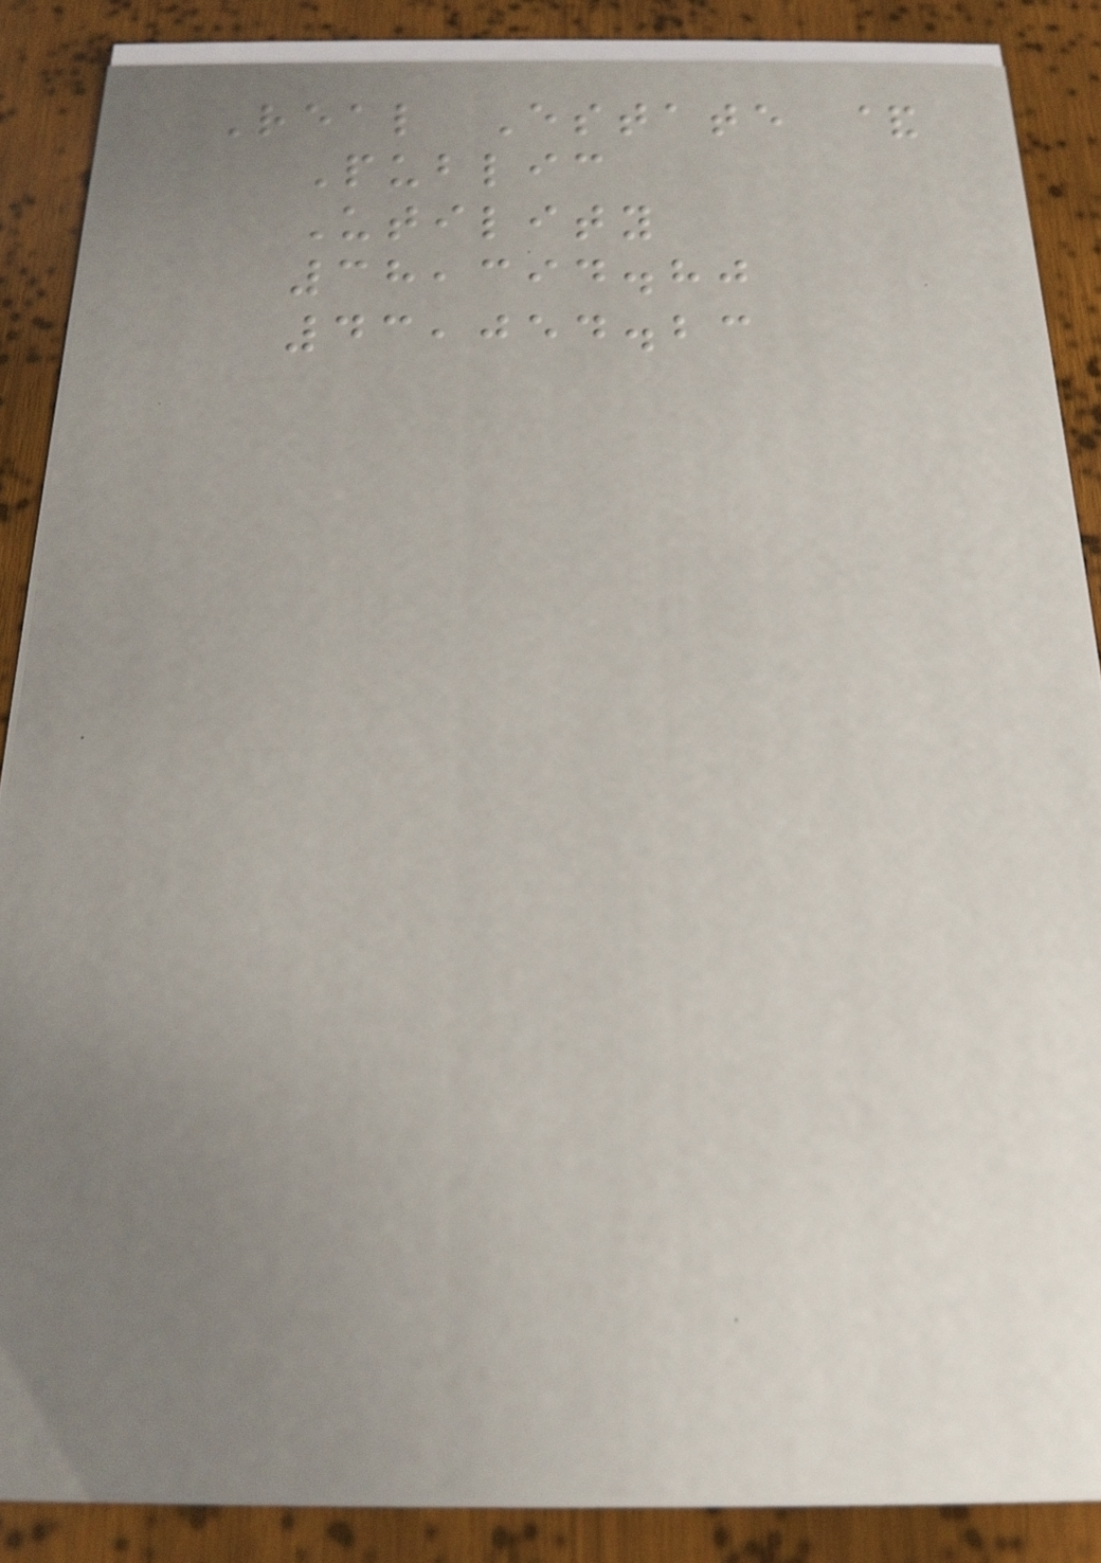Real Estate &
Public
Utility
38,394.80
43,054.23
